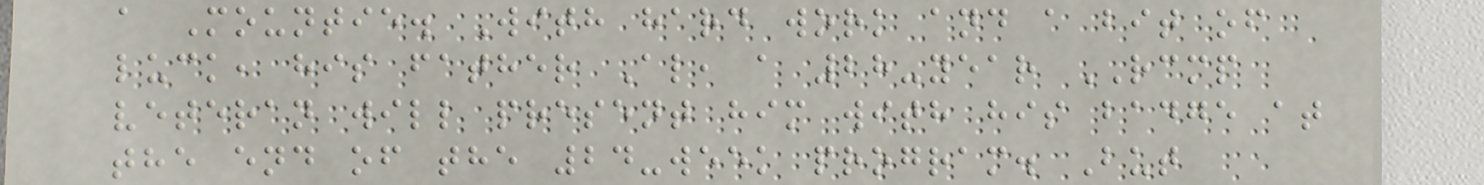a Mountie. With hard work and a bit of
luck, his father Al, a 28-year RCMP
veteran will present him with his badge at
the end of the 24-week program. But
